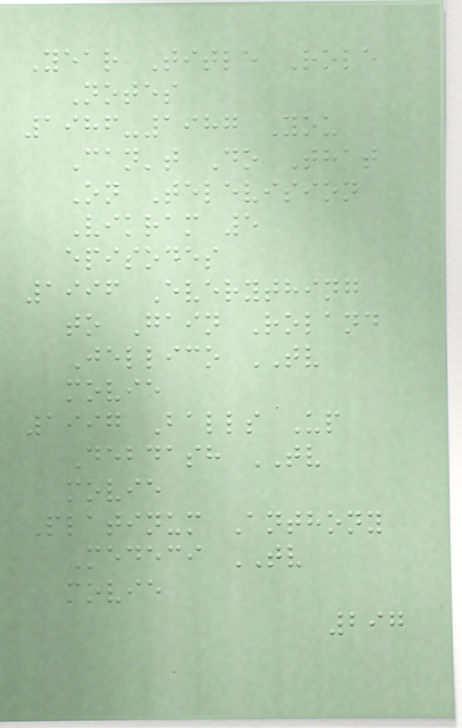Year Title Role
Notes
1986-1987 You
Can't Do That
On Television
Vikram 5
episodes
1996 Everything
to Gain Roland
Jellico TV
movie
1997 Balls Up
Debdash TV
movie
Platinum Anthony
Medeci TV
movie
297
